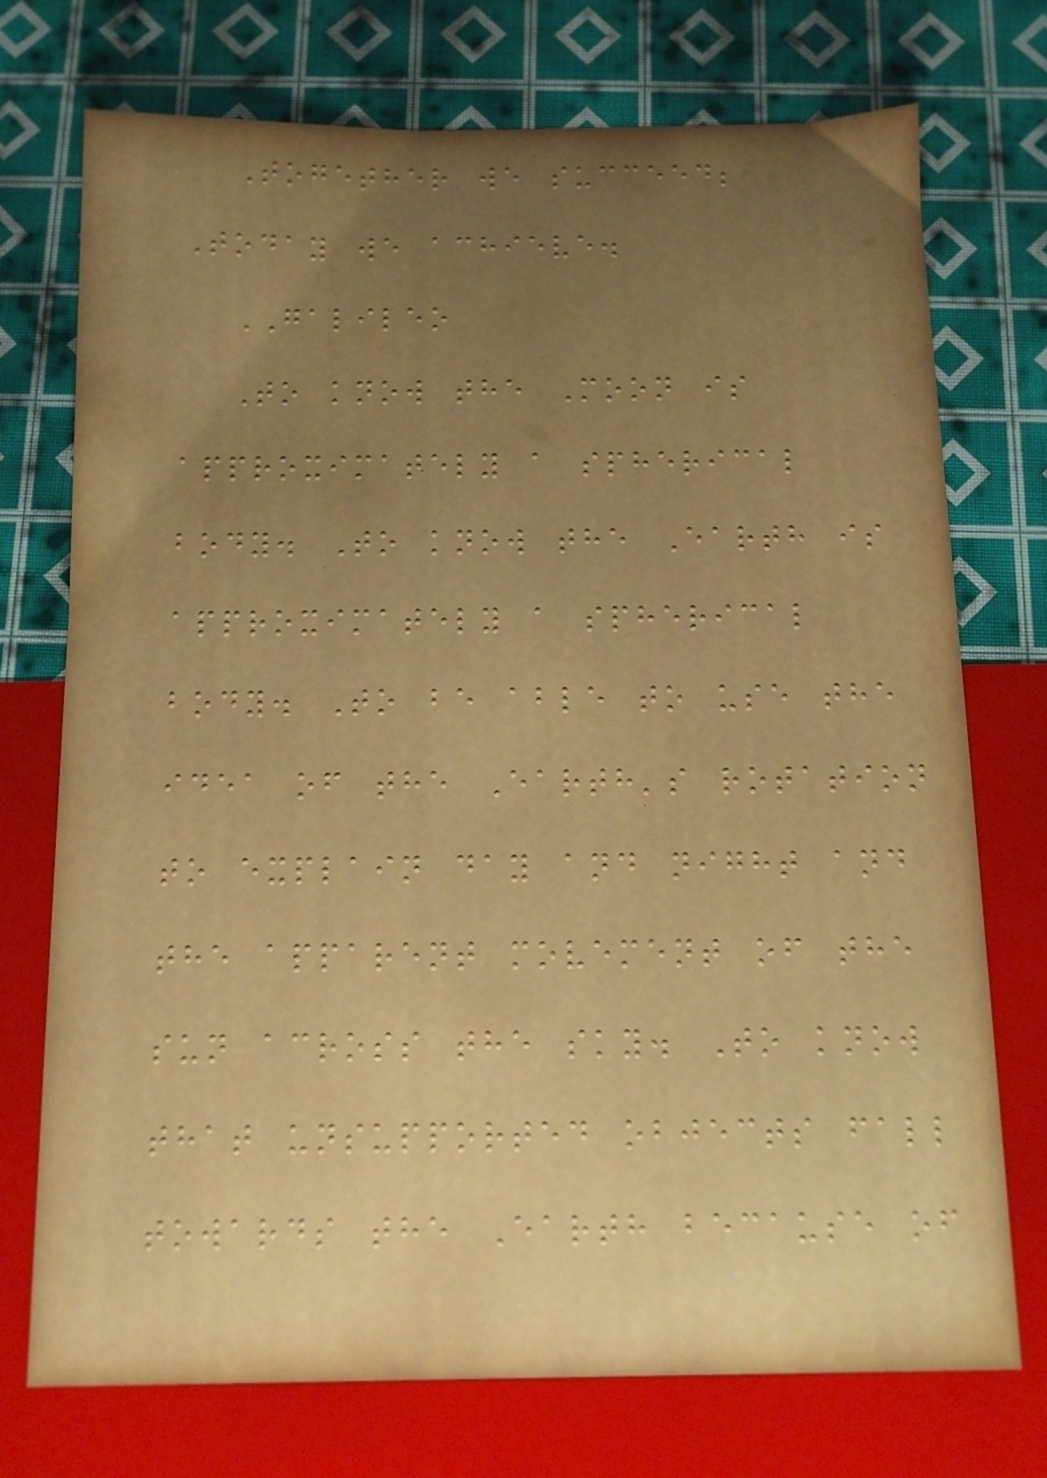Together we succeed;
Today we achieve.
GALILEO
To know the Moon is
approximately a spherical
body. To know the Earth is
approximately a spherical
body. To be able to use the
idea of the Earth's rotation
to explain day and night and
the apparent movement of the
sun across the sky. To know
that unsupported objects fall
towards the Earth because of
